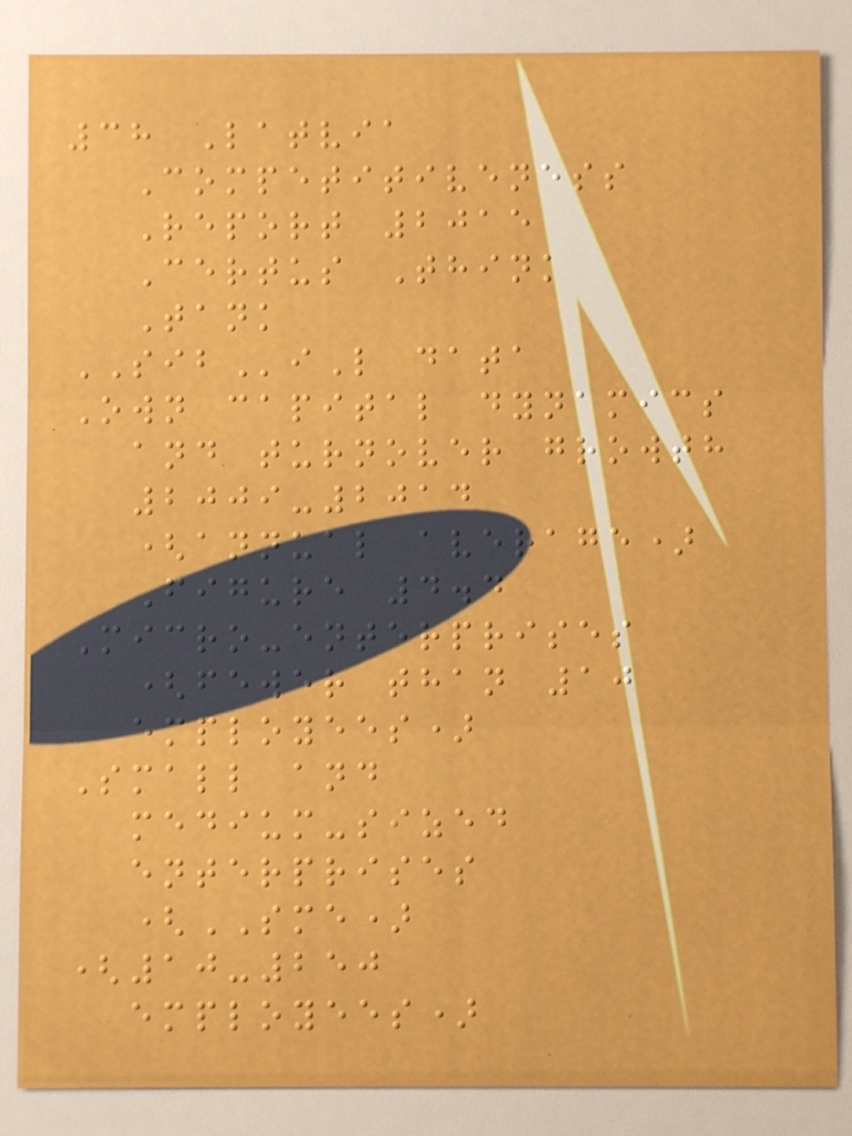38 Latvia
Competitiveness
Report 2015
Certus Think
Tank
SIBiL data
Own capital dynamics
and turnover growth
2009-2014
(annual average)
Figure 4.4
Micro-enterprises
(fewer than 10
employees)
Small and
medium-sized
enterprises
(SME)
(10-250
employees)
